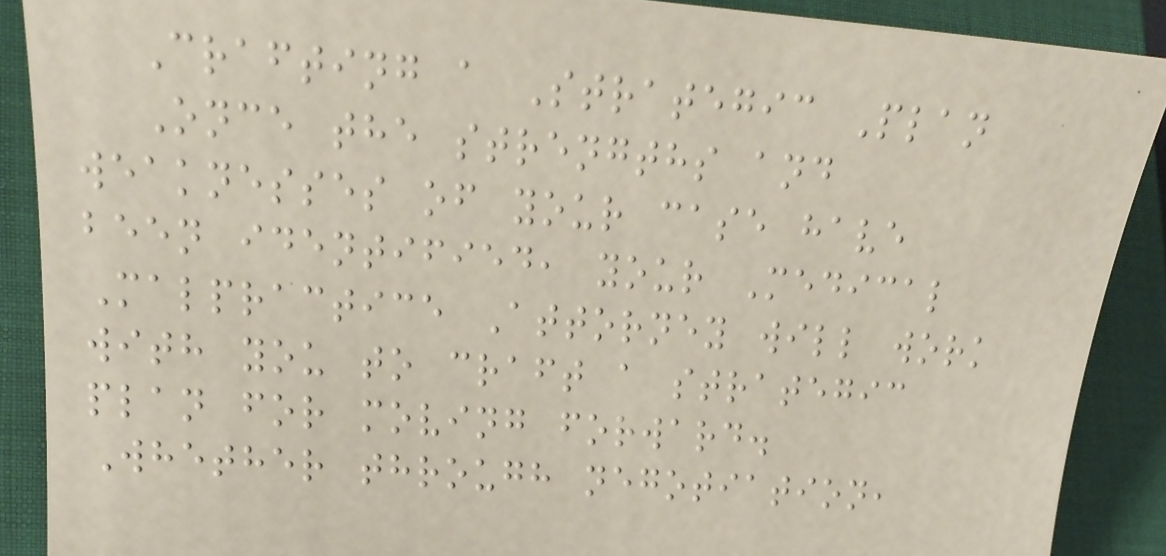Crafting a Strategic Plan
Once the strengths and
weaknesses of your case have
been identified, your Medical
Malpractice Attorney will work
with you to craft a strategic
plan for moving forward.
Whether through negotiation,
